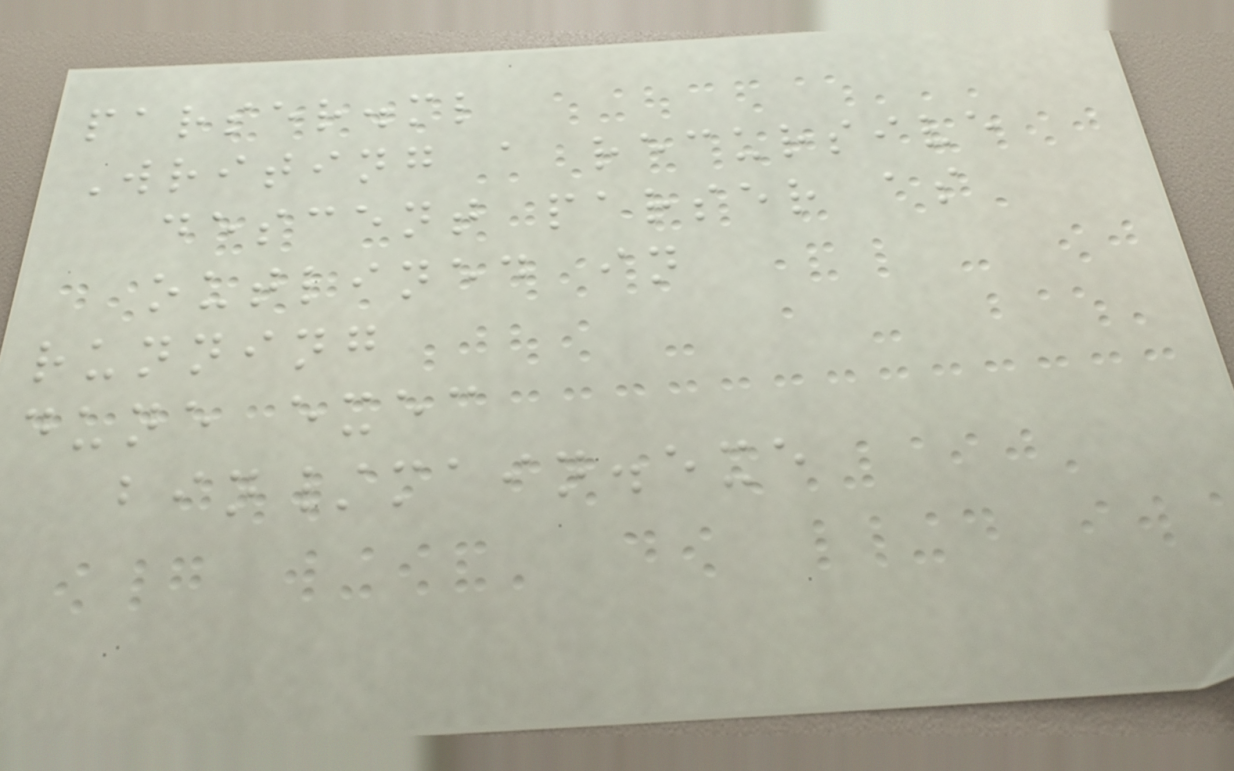parser.ml
Writing a recursive
descent parser as
outlined in
running
dune exec
bin/main.exe
